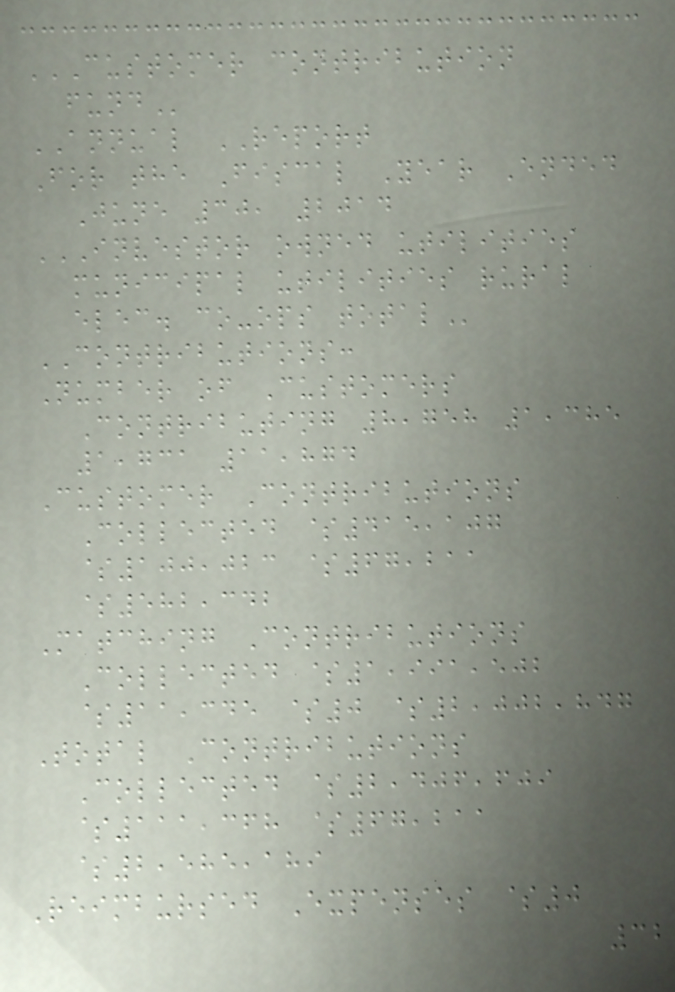CUSTOMER CONTRIBUTION
FUND
ANNUAL REPORT
For the Fiscal Year Ended
June 30, 2014
INVESTOR OWNED UTILITIES
MUNICIPAL UTILITIES RURAL
ELEC. CO-OPS TOTAL
CONTRIBUTIONS:
Number of Customers
Contributing 8,758 1,385
1,731 11,874
Customer Contributions
Collected $415,107
$100,023 $67,211
$582,342
Matching Contributions
Collected $1,991,502
$11,345 $0 $2,002,847
Total Contributions
Collected $2,406,609
$111,368 $67,211
$2,585,189
Reimbursed Expenses $0
32
